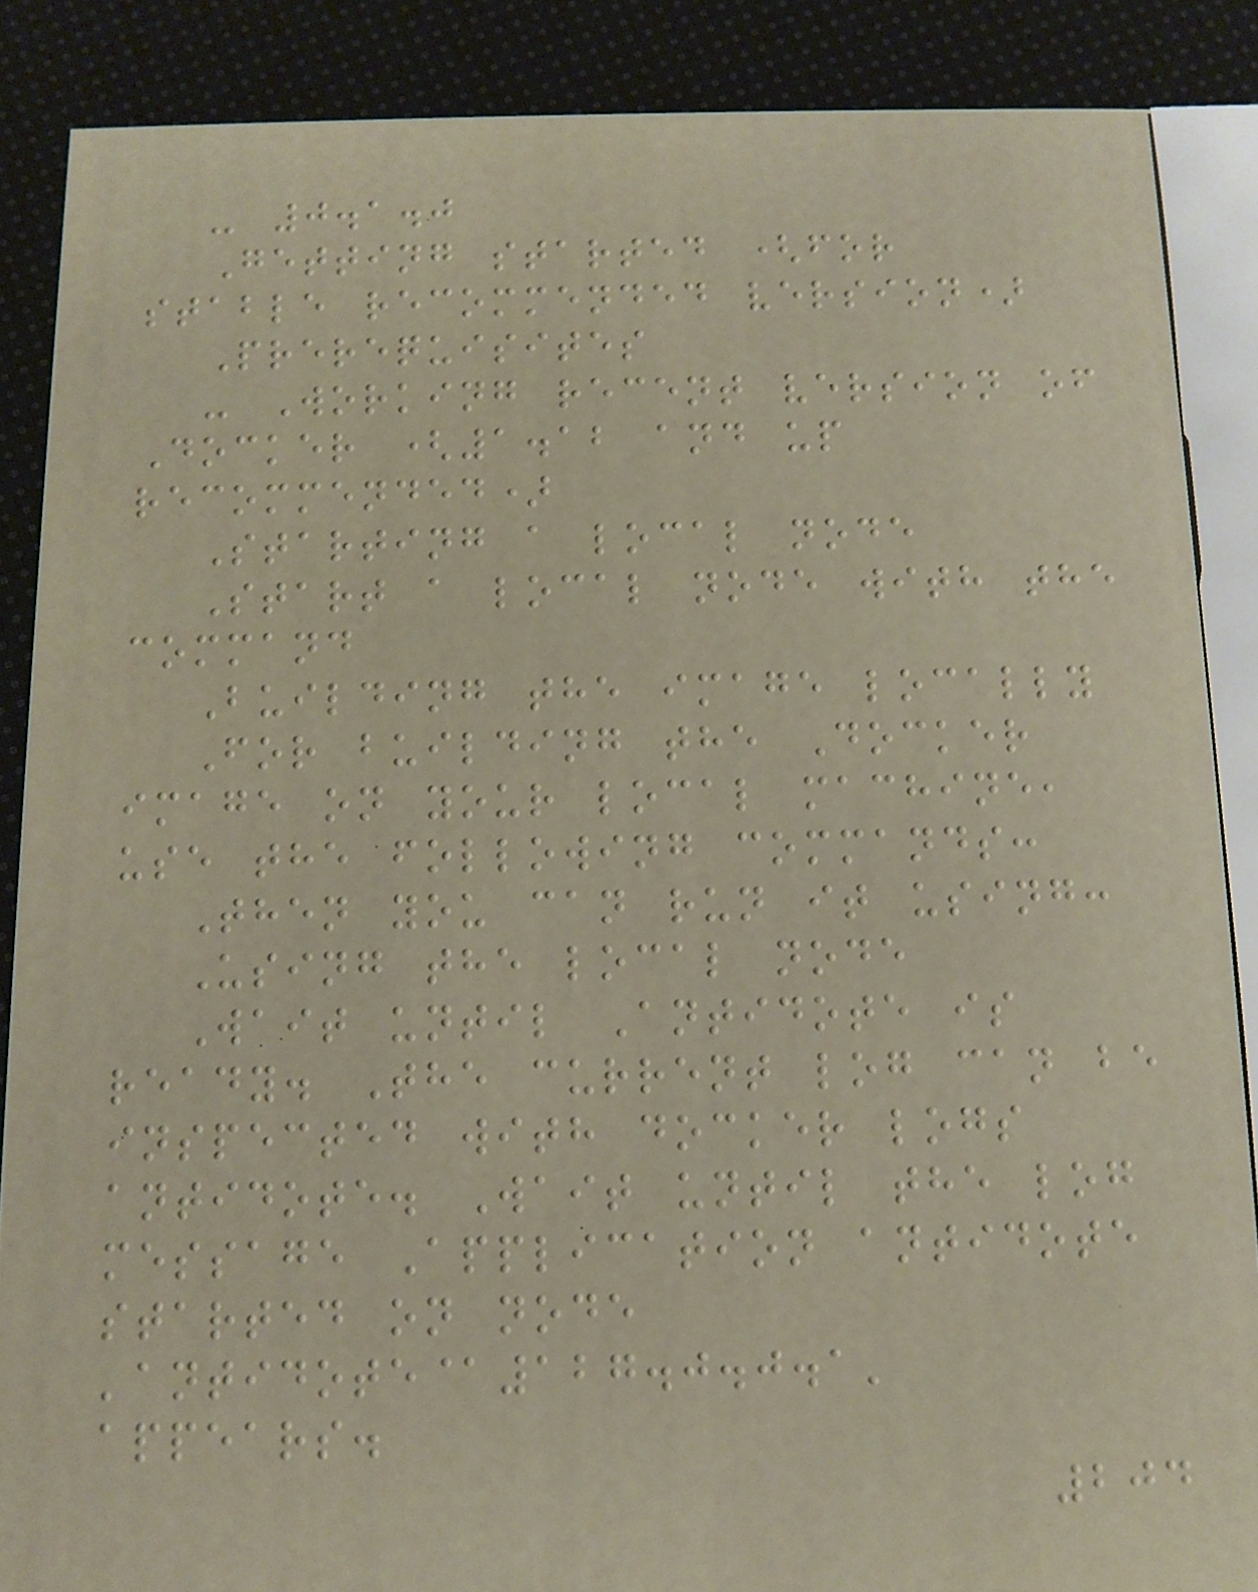- 0.1.0
Getting started (for
stable recommended version)
Prerequisites
- Working recent version of
Docker (1.12 and up
recommended)
Starting a local node
Start a local node with the
command
Building the image locally
For building the Docker
image on your local machine,
use the following commands:
Then you can run it using:
Using the local node
Wait until Antidote is
ready. The current log can be
inspected with docker logs
antidote. Wait until the log
message Application antidote
started on node
'antidote@127.0.0.1'
appears.
204
